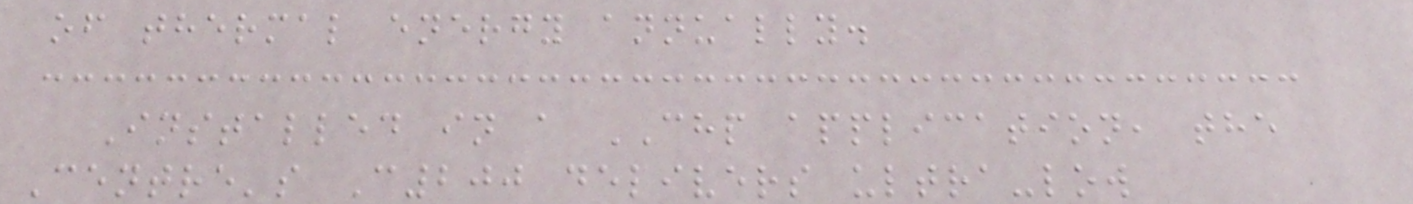of thermal energy annually.
Installed in a CHP application, the
Centre's C200 delivers ultra-low
